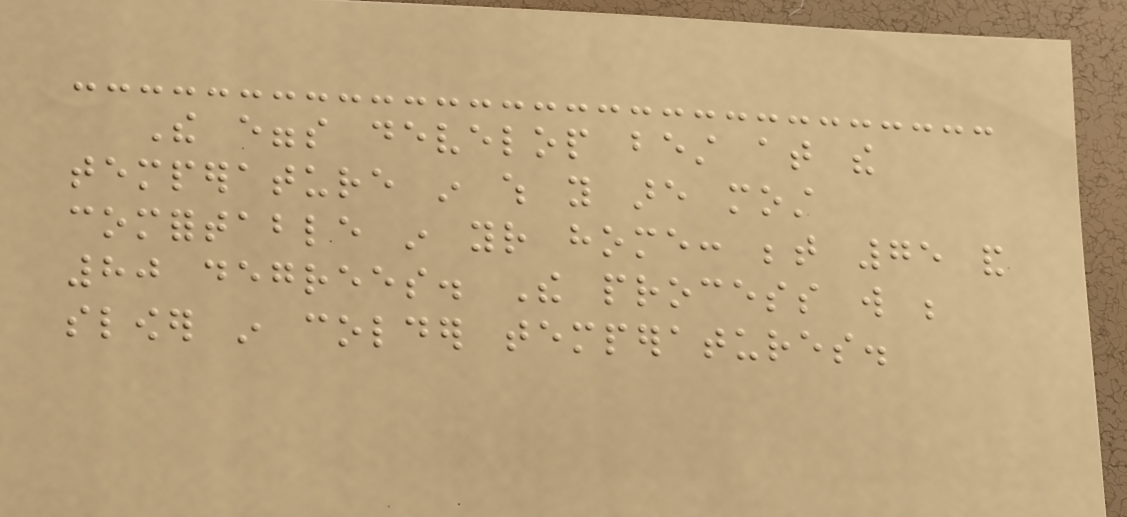The eggs develop best at the
temperature in which you are most
comfortable in your home: between 75 and
80 degrees. The process will be
slower in colder temperatures.
